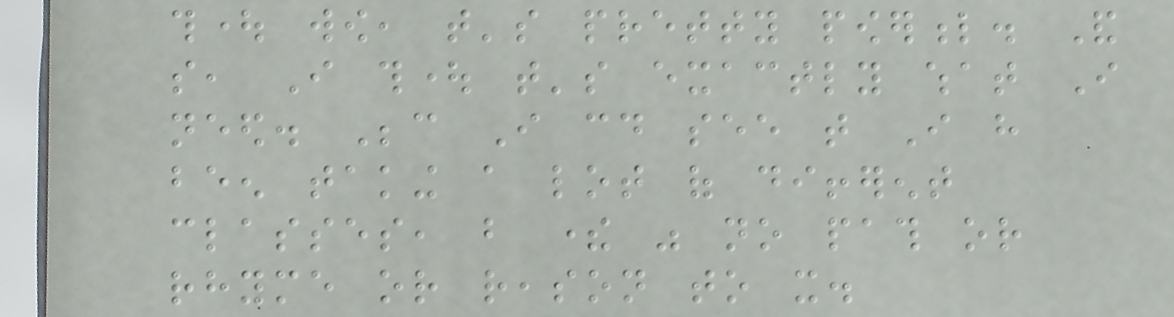thought wow, that's pretty powerful. And
so, I thought that's exactly what I
need. Because I could see that I have
been taking a lot of different
classes, but there was no path or
rhyme or reason to it.
